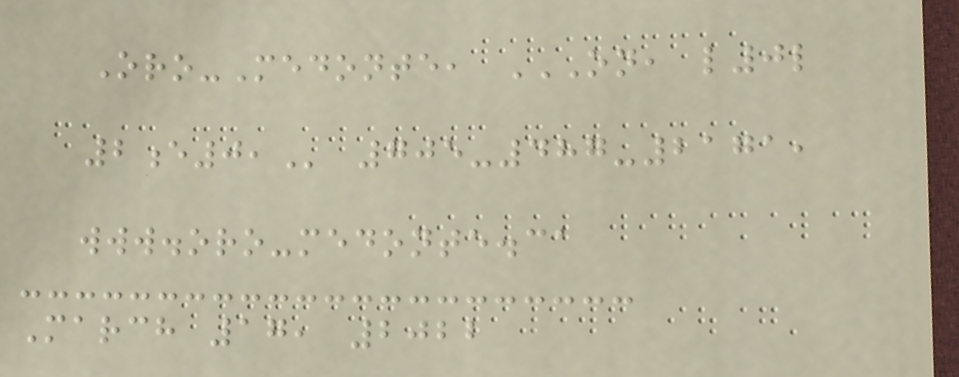Oro-Medonte, ON, L0L
2E0, 705-487-2171,
www.oro-medonte.ca
March 17, 2022
